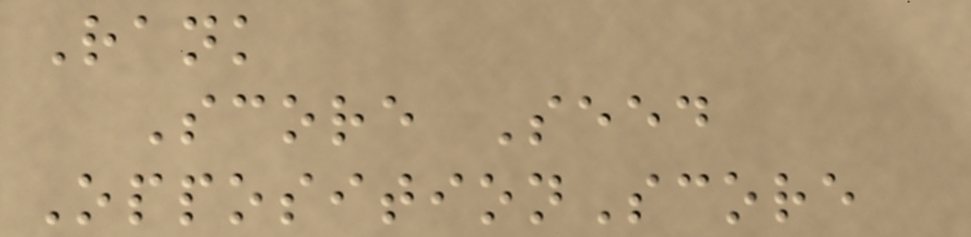Rank
Score Seed
OppositionScore
